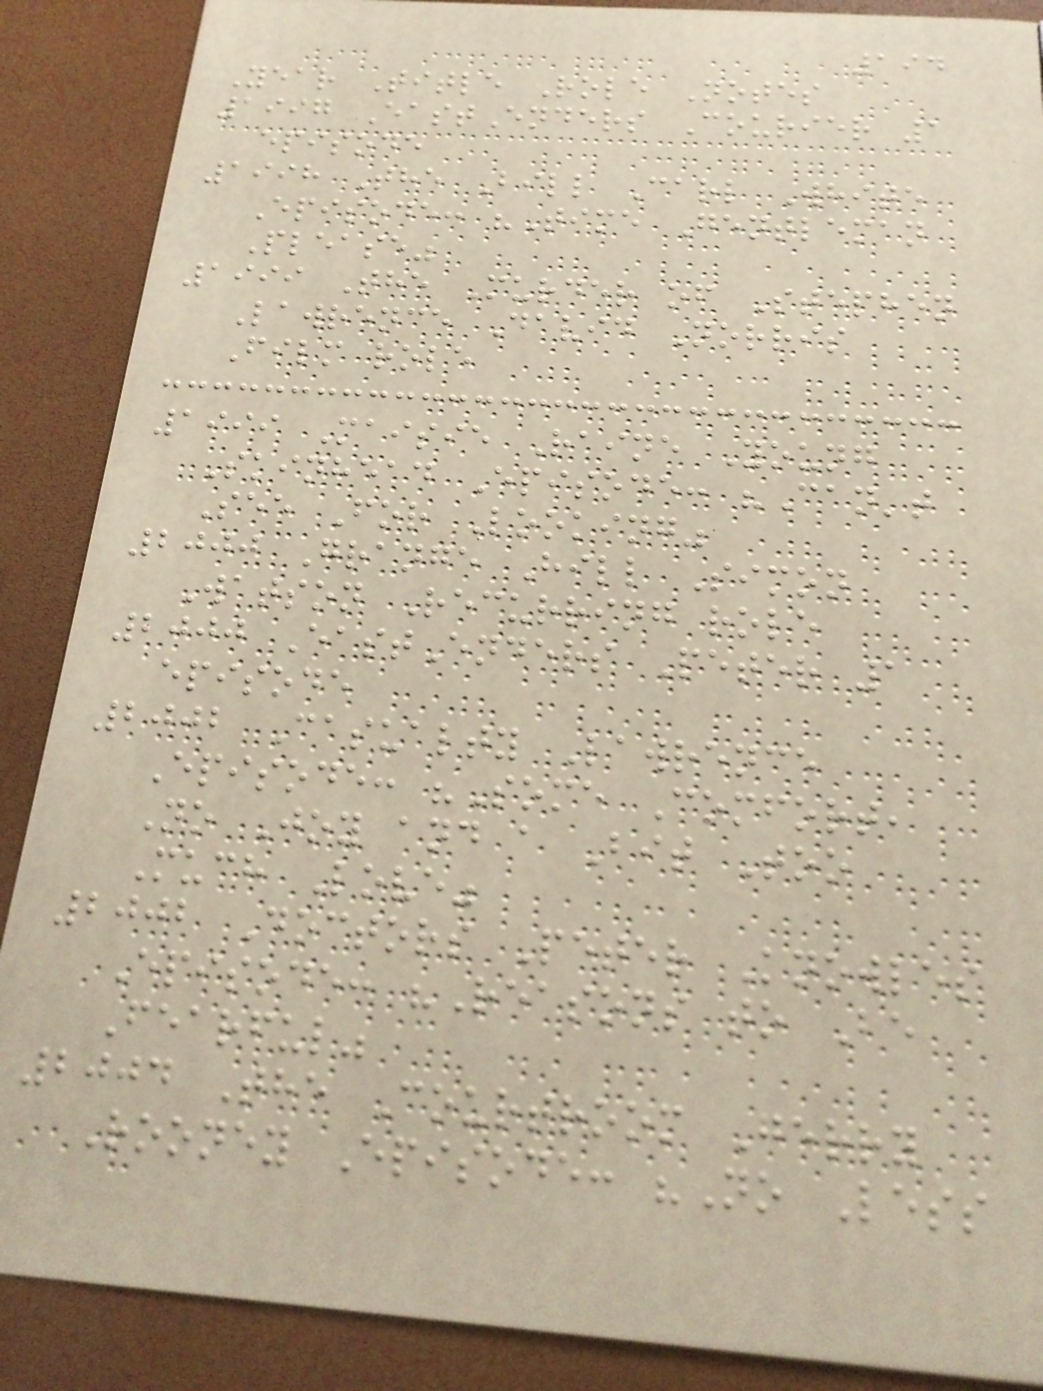194
Year Title Role Notes
1997 EastEnders Courier 1
episode
1998 The Bill Carl White
Episode: "Time Gentleman
Please"
1999 The Murder of Stephen
Lawrence David Norris
Film role
1999 Maisie Raine Young
Skinhead Episode: "Can't
See For Looking"
2000 Grange Hill Simon
Watson Recurring role
2000 EastEnders Peter 1
episode
2002 Casualty Lawrence
Episode: "Some Comfort,
No Joy and a Bit Too
Much Love"
2002 Doctors Peter Knowles
Episode: "Reasons to Be
Fearful"
2004 The Courtroom Gerry
Rooney Episode: "No Less
